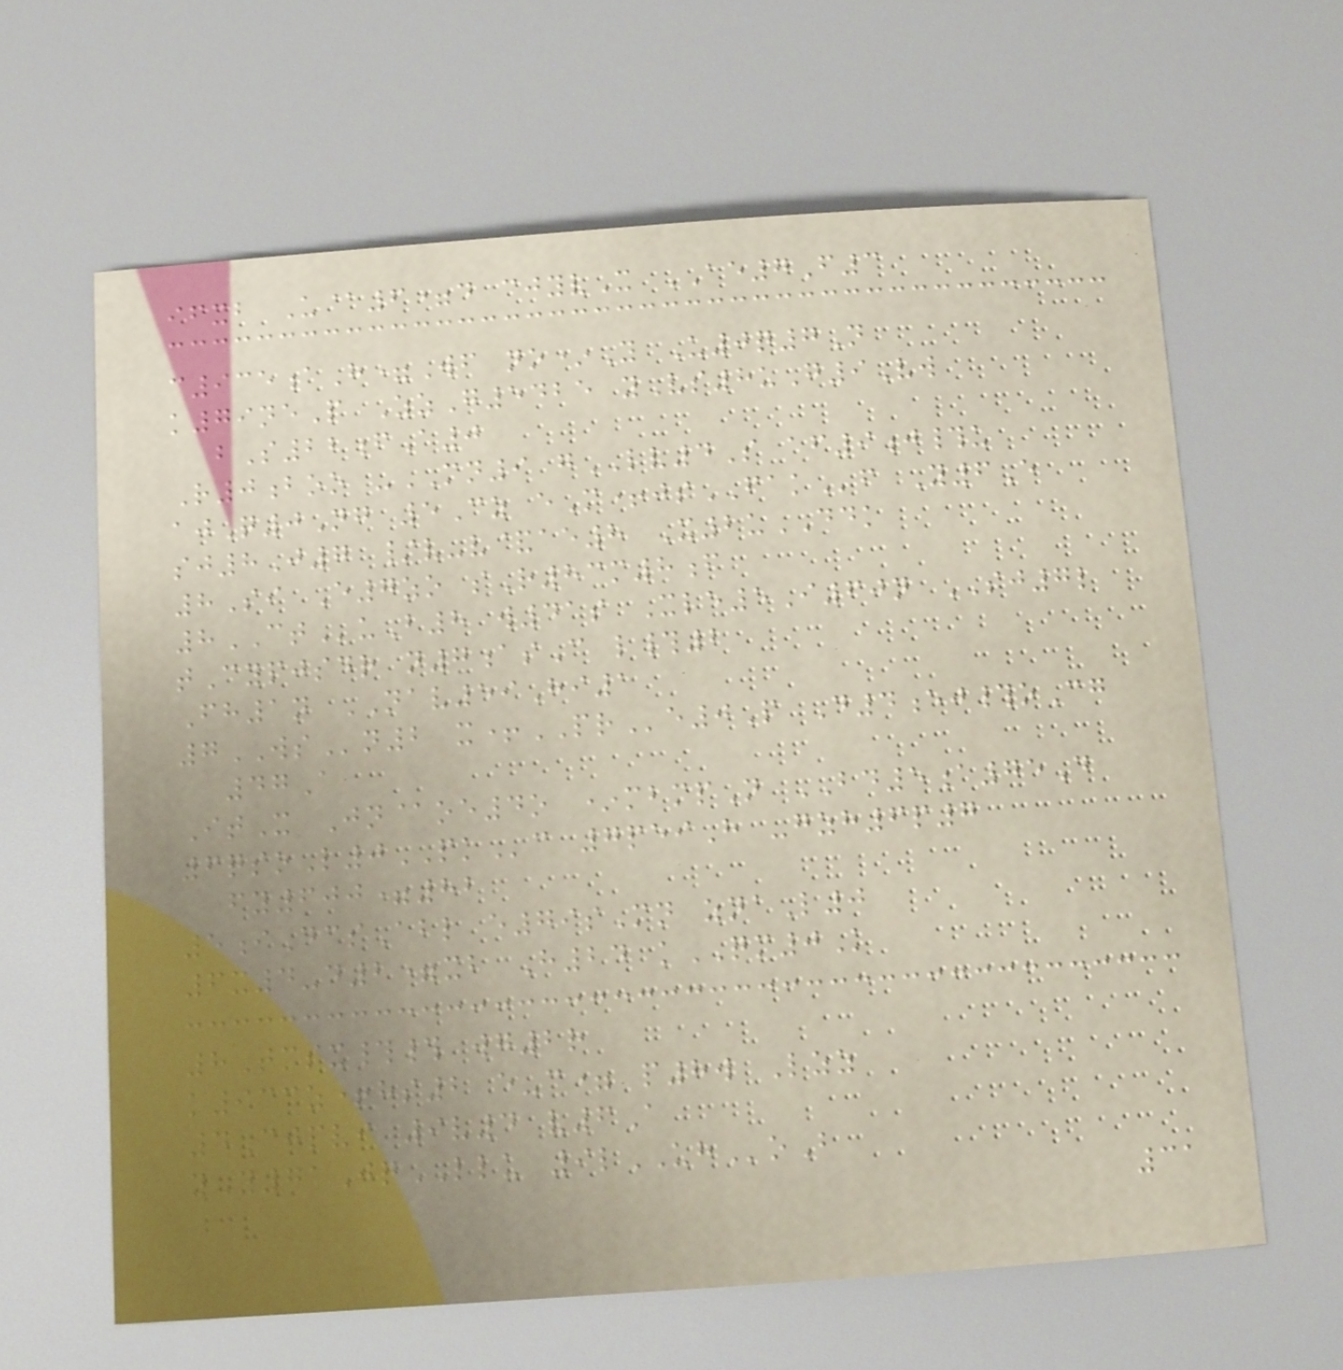ifxb U@6=d cjyvX AE7F3
c935aH=Wf no*Y U0q7N
k79neP ZzG5425 yVs8uG9Vw
bS22fA0
R0boo -MN9 gLV4S af9j#u
ajQ0Ng 5Cz eM+jsFAKf Y6E
sj8J7 /v-v&ae8 X2uDDK
8Si E7zo sR83m8f
8CTuB8 w41s Xle5I60n SJ7l
tCypjsdr n7asC l#2
Fh1n NAV59Hi1
7WSn2 x+PRe0P D4ej#oCg
47A
ItX Jn@oe4o *mbmpN BD5a75D
6qsoL0PKc 7peiH -gzh6p7
fy600=82
5iDcsAbl e79sMn znaL0
6x4-d2=xb H24 kQM0K
8Tmsx## wg2r
k933z+hs2 e-c= p8w Lzz
4Cjpvi 9v4 v6A
yY71JqLLU 9lUHoB
31
